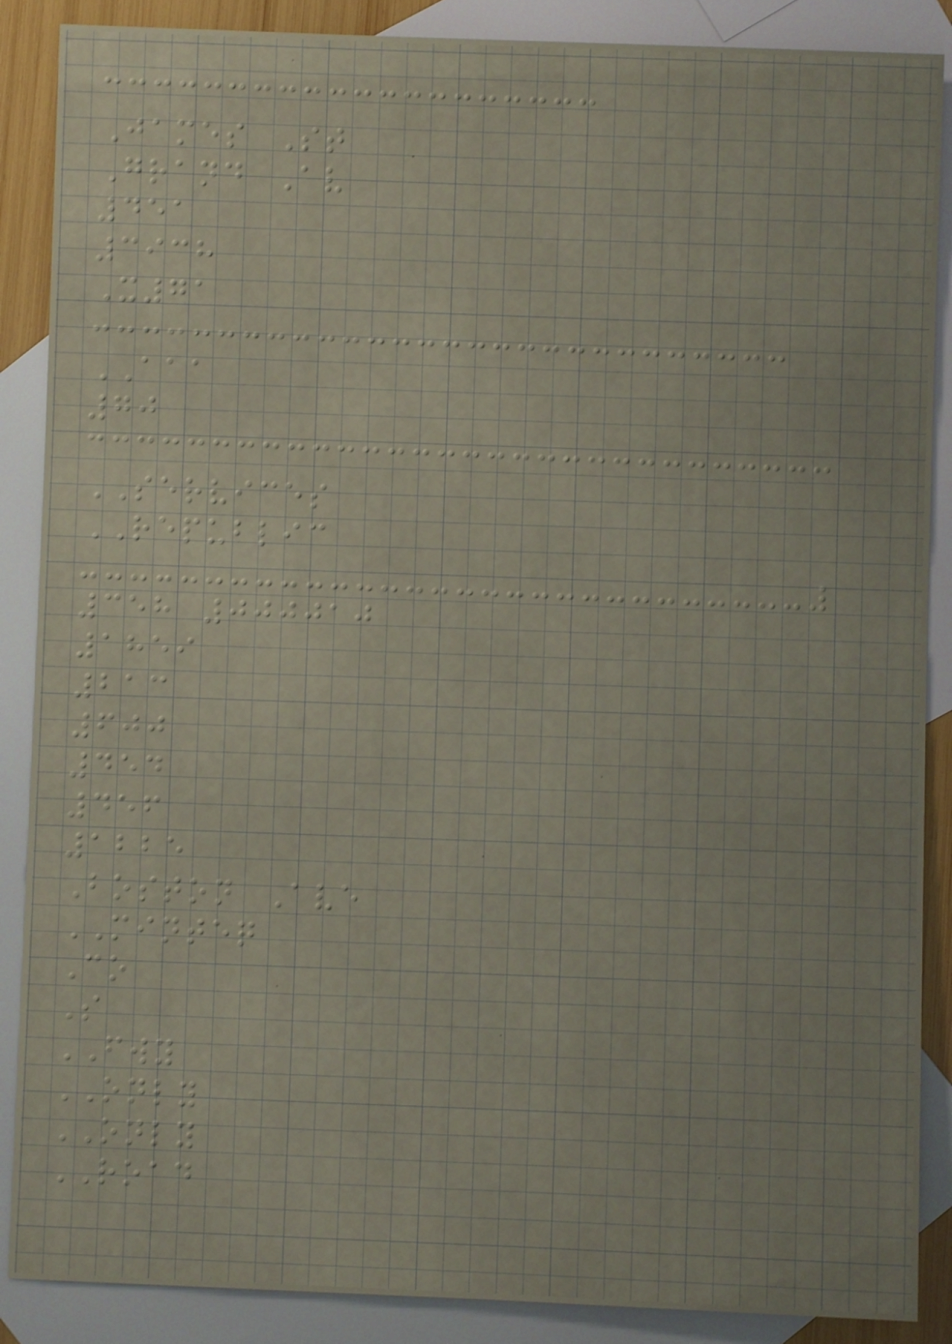James St
Grand Av
451
3938
X71
AAA
70
SERVICES
REPUBLIC
358 000010
1859
213
600
454
456
1225
Boston Ave
MINTEQ
Co
S
FWY
ONLY
ONLY
ROAD
